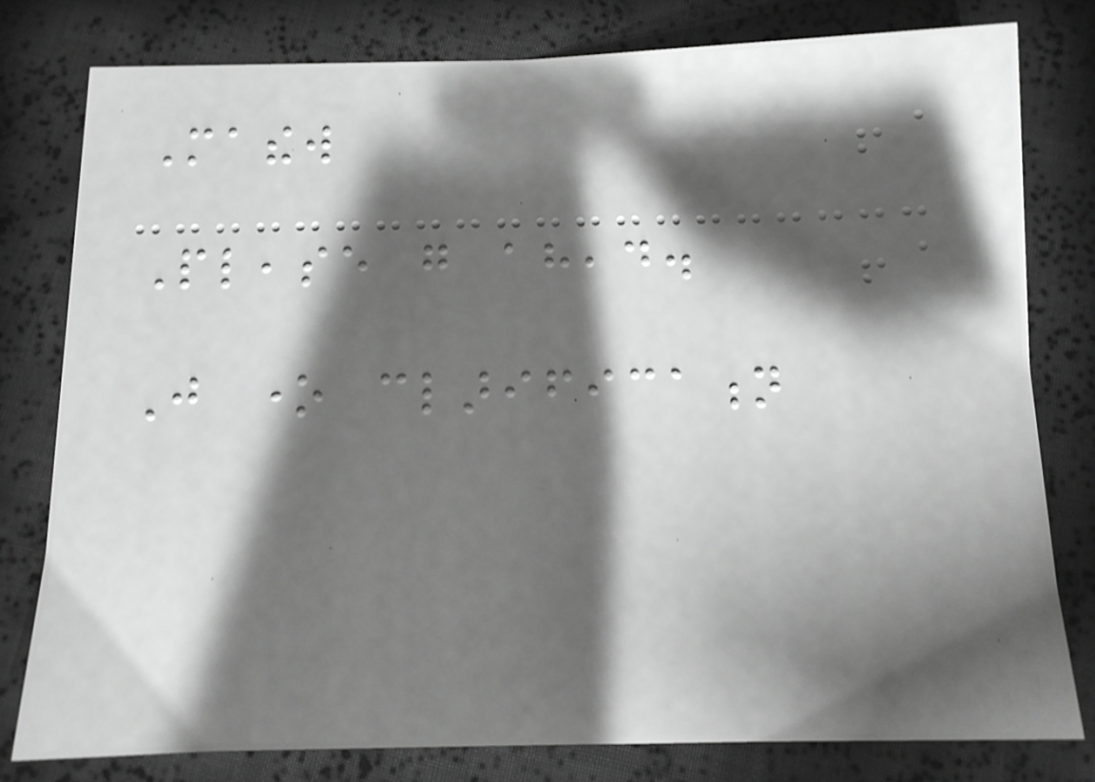Mathew
Please go ahead.
Just one clarification
